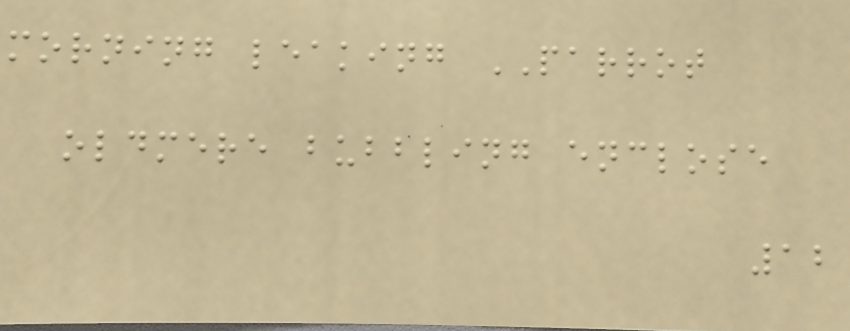morning leaking PARROT
oldmere bubbling enclose
12
